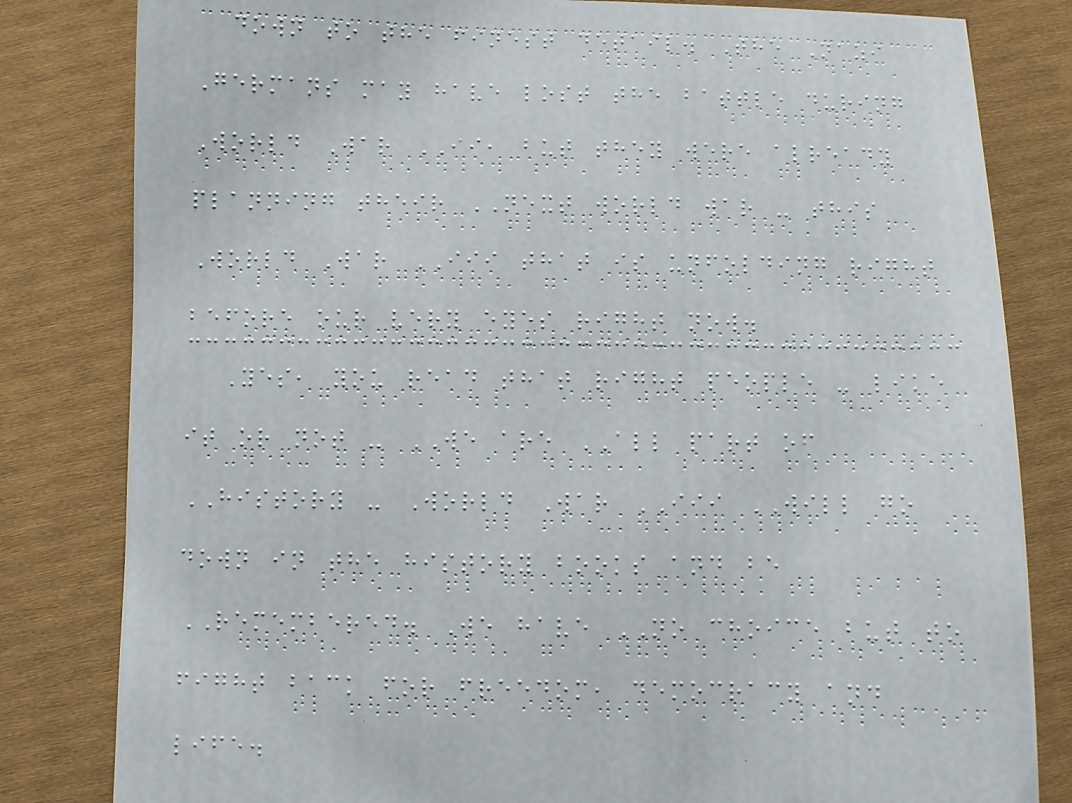down to the finest detail. The Nazi
Germans may have lost the battle during
World War II, but they were already
planning their NEXT world war - this
World War III that is unfolding right
before our very eyes right now.
Yes, you read that right people - like
it or not - WE are ALL part of
HISTORY - World War III WILL go
down in the history books and be
REMEMBERED. We have NO choice but to
fight back for freedom, democracy and
life.
